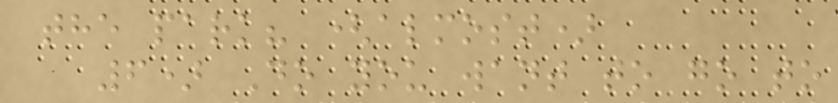the park? (almost)
6) Do you want to go to
